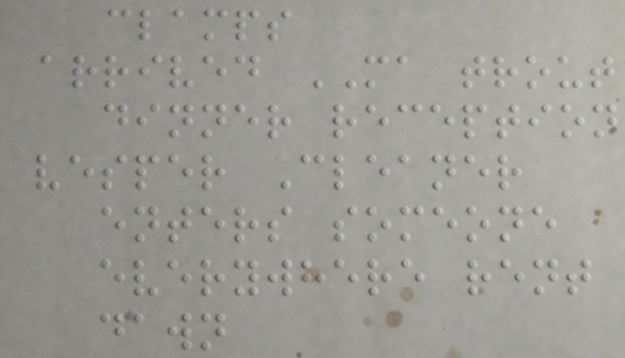clamps
arrived MA trout
dinner reception
vesper Cleaner
enters someone
everywhere rent
dawn
